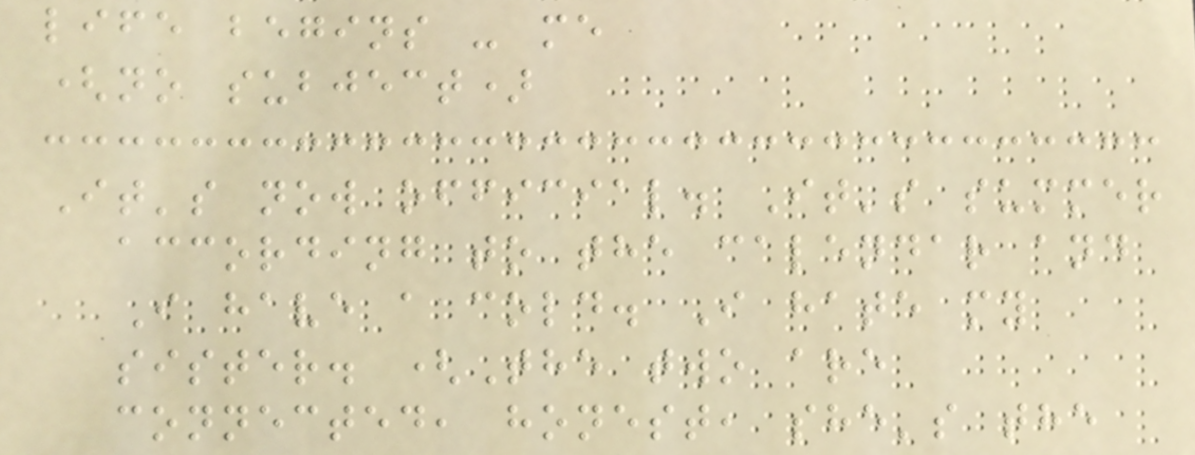life begins - me
(no subject)
It's now official. It's summer
according to the calendar and
I have a cold. I hate my
sister. (The two are
connected, honest, she's the
